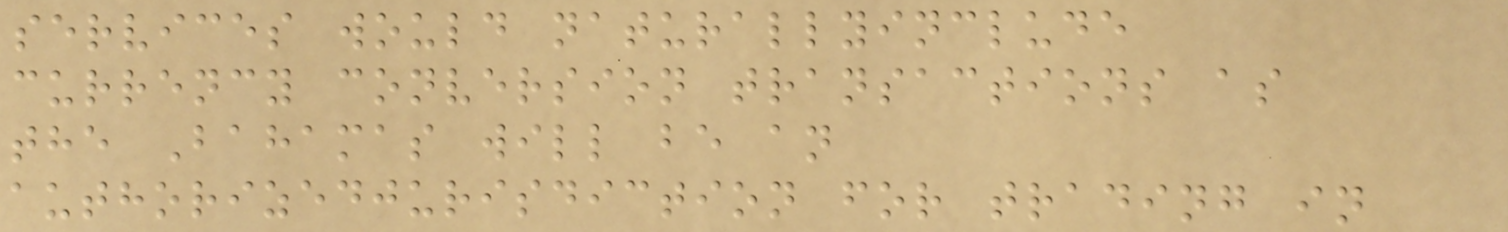services would naturallyinclude
currency conversion transactions as
the Bahamas will be an
authorizedjurisdiction for trading in
